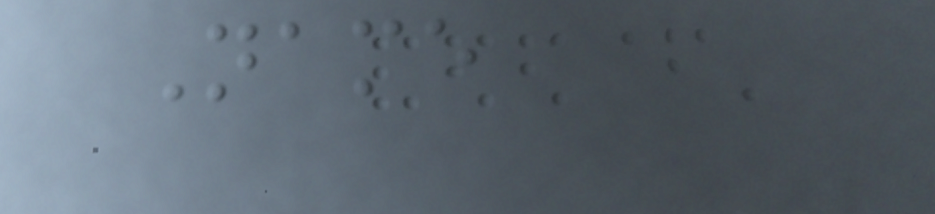Name
